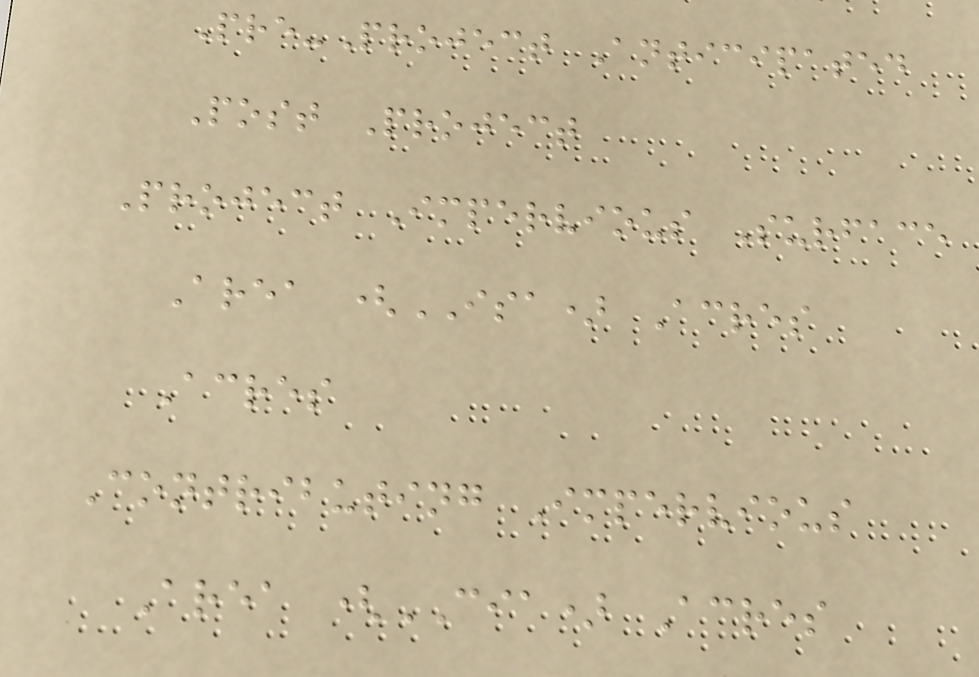Pre-Project Anticipated
Post Project
Project Impervious Surface
Area (ISA) Acres
Acres
Contributing Impervious
Area (CIA) Acres
